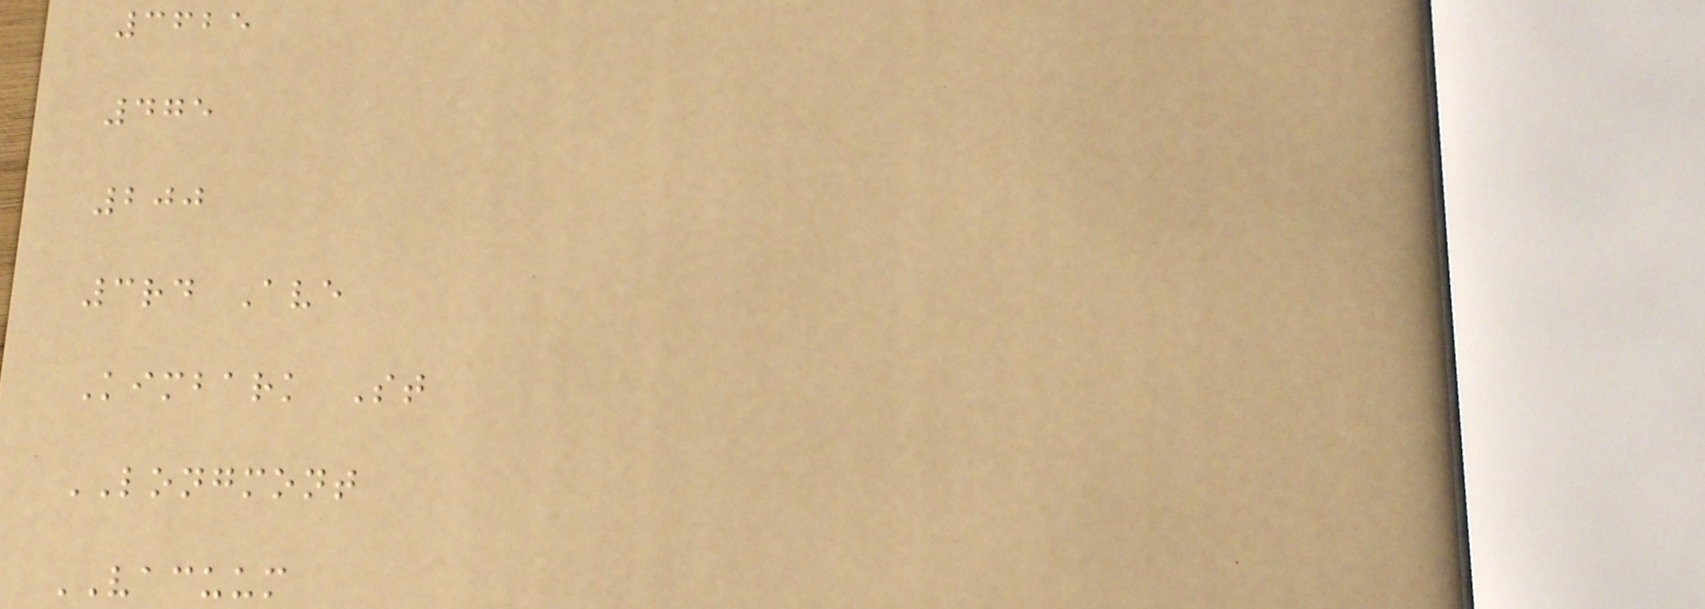3625
475
200
3rd Ave
Kimbark St
LONGMONT
VACUUM
